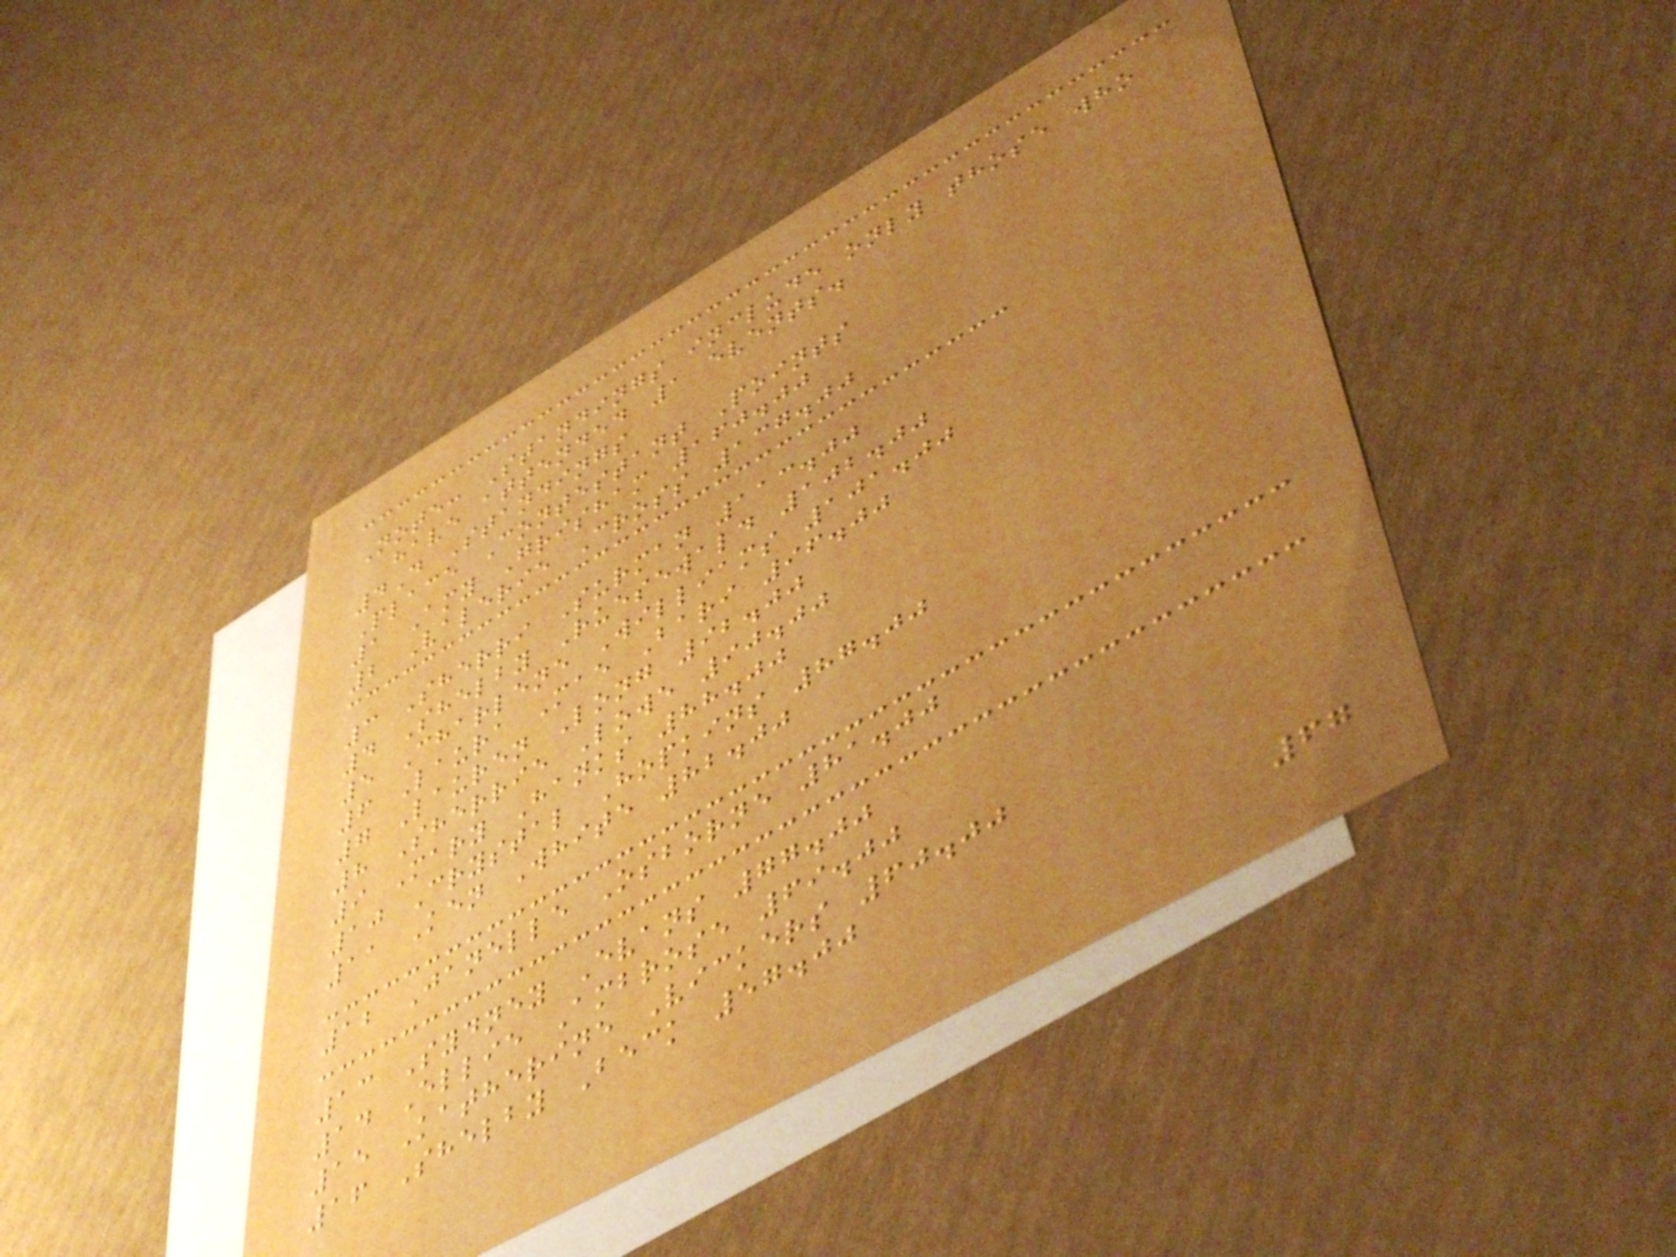Note: Standings include only those who
have attended 1 events.
4D Standings
Place Contestant Points
1 Amy Grisham 160.00
2 Valerie Cross 137.00
3 Sherri Surman 113.00
4 Shelby Ruesewald 102.00
5 Charlene Williams 101.00
6 Laura Mae Bari 96.00
7 Lauren Long 92.00
8 Sherrie Lowe 90.00
9 Mary Hanks 88.00
10 Crystal Hopkins 87.00
11 Ken White 82.00
12 Janelle Osborne 81.00
13 Sydney Evans 77.00
14 Ellie Ambrose 69.00
15 Katherine Vickers 60.00
16 Shelby Beck 57.00
67
